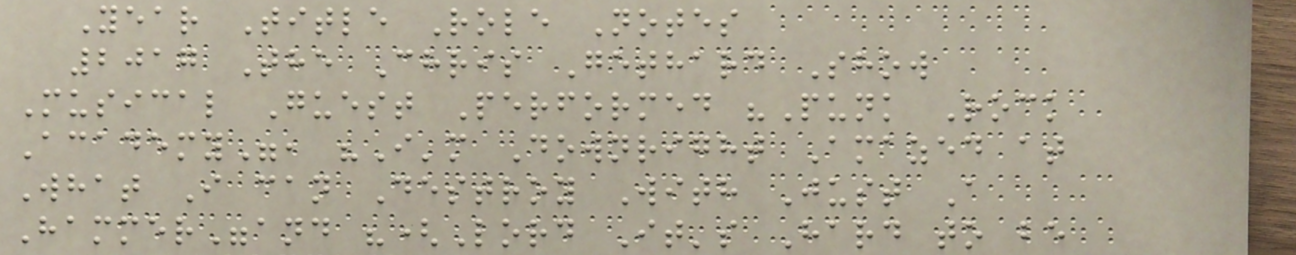Year Title Role Notes
2017 The Chris Gethard Show
Musical Guest Performed "Punk Rock
Academy", "I'm Downright Amazed at
What I can Destroy With Just A
Hammer"and "(Lord It's Hard to be
